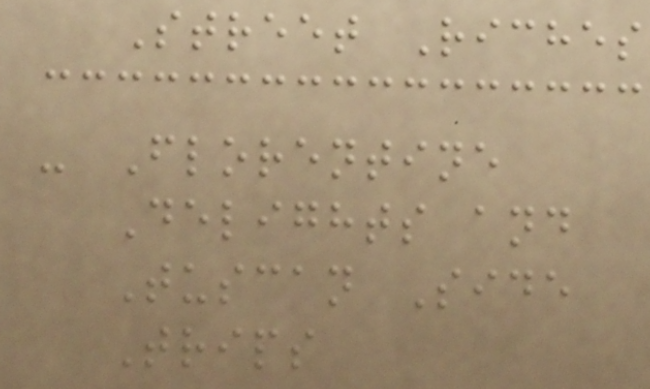Street Riches
- Florentine
Delights and
Tuscan Side
Trips
